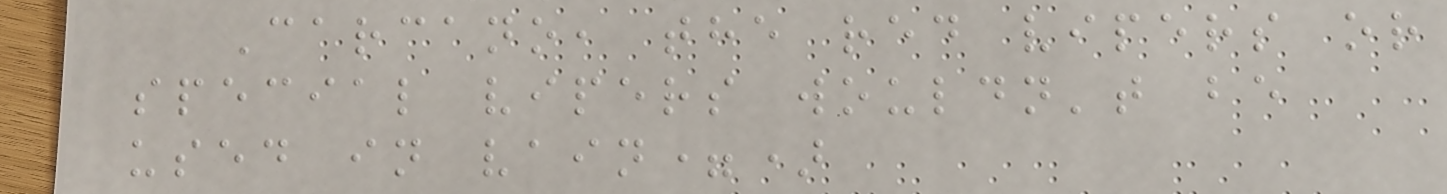Carcano, the red vipers or
special vipers wouldn't be
used in vain=)
